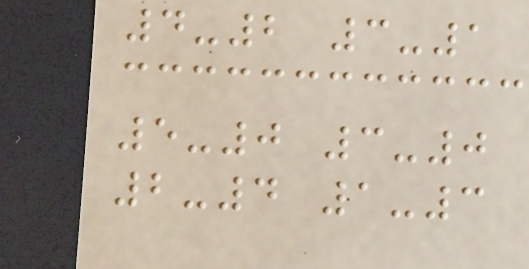4-2 3-1
5-0 3-0
2-4 1-3
